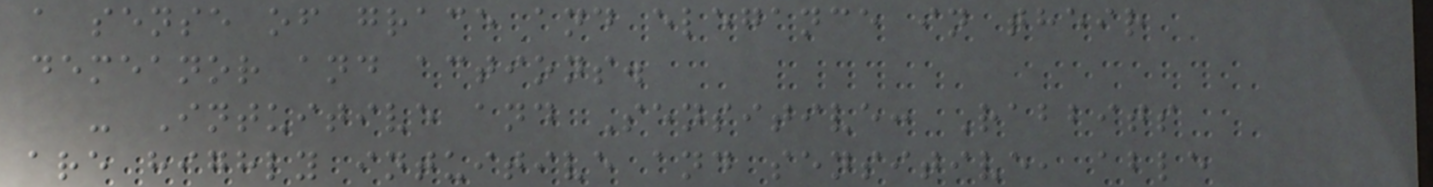a sense of grace and elegance in their
demeanor and actions.
- Intuitive and Sensitive: Rabbits
are highly intuitive and sensitive, able
